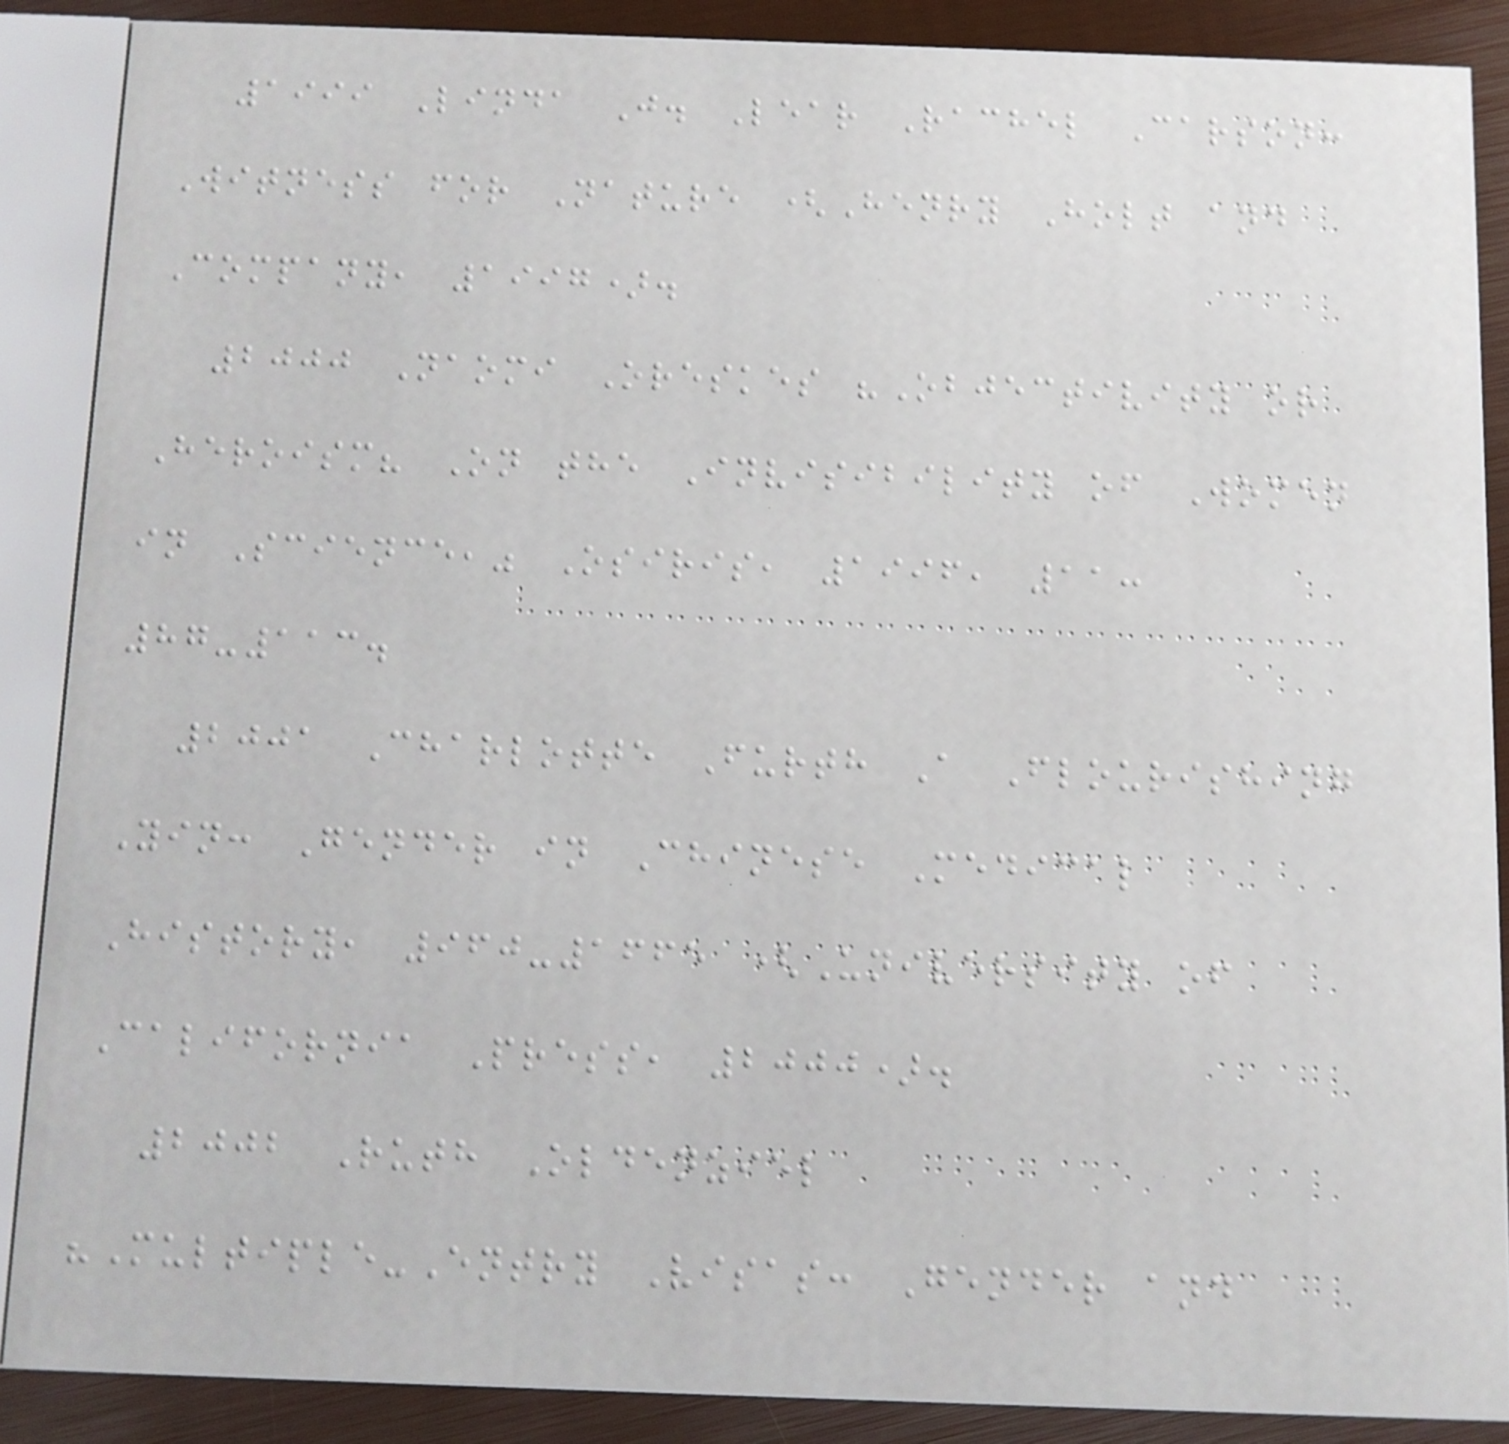1999 Linda J. Lear Rachel Carson:
Witness for Nature (Henry Holt and
Company, 1997).
2000 Naomi Oreskes "Objectivity or
Heroism? On the Invisibility of Women
in Science," Osiris, 1996, 11:
87-113.
2001 Charlotte Furth A Flourishing
Yin: Gender in Chinese Medical
History, 960-1665 (University of
California Press, 2000).
2002 Ruth Oldenziel
"Multiple-Entry Visas: Gender and
